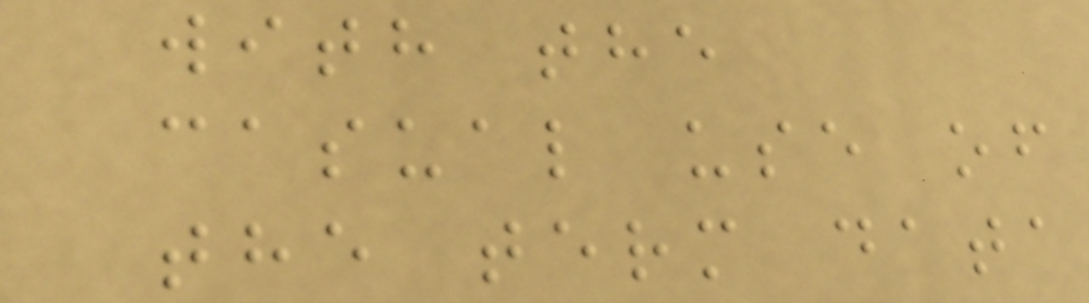with the
casual use of
the term data
